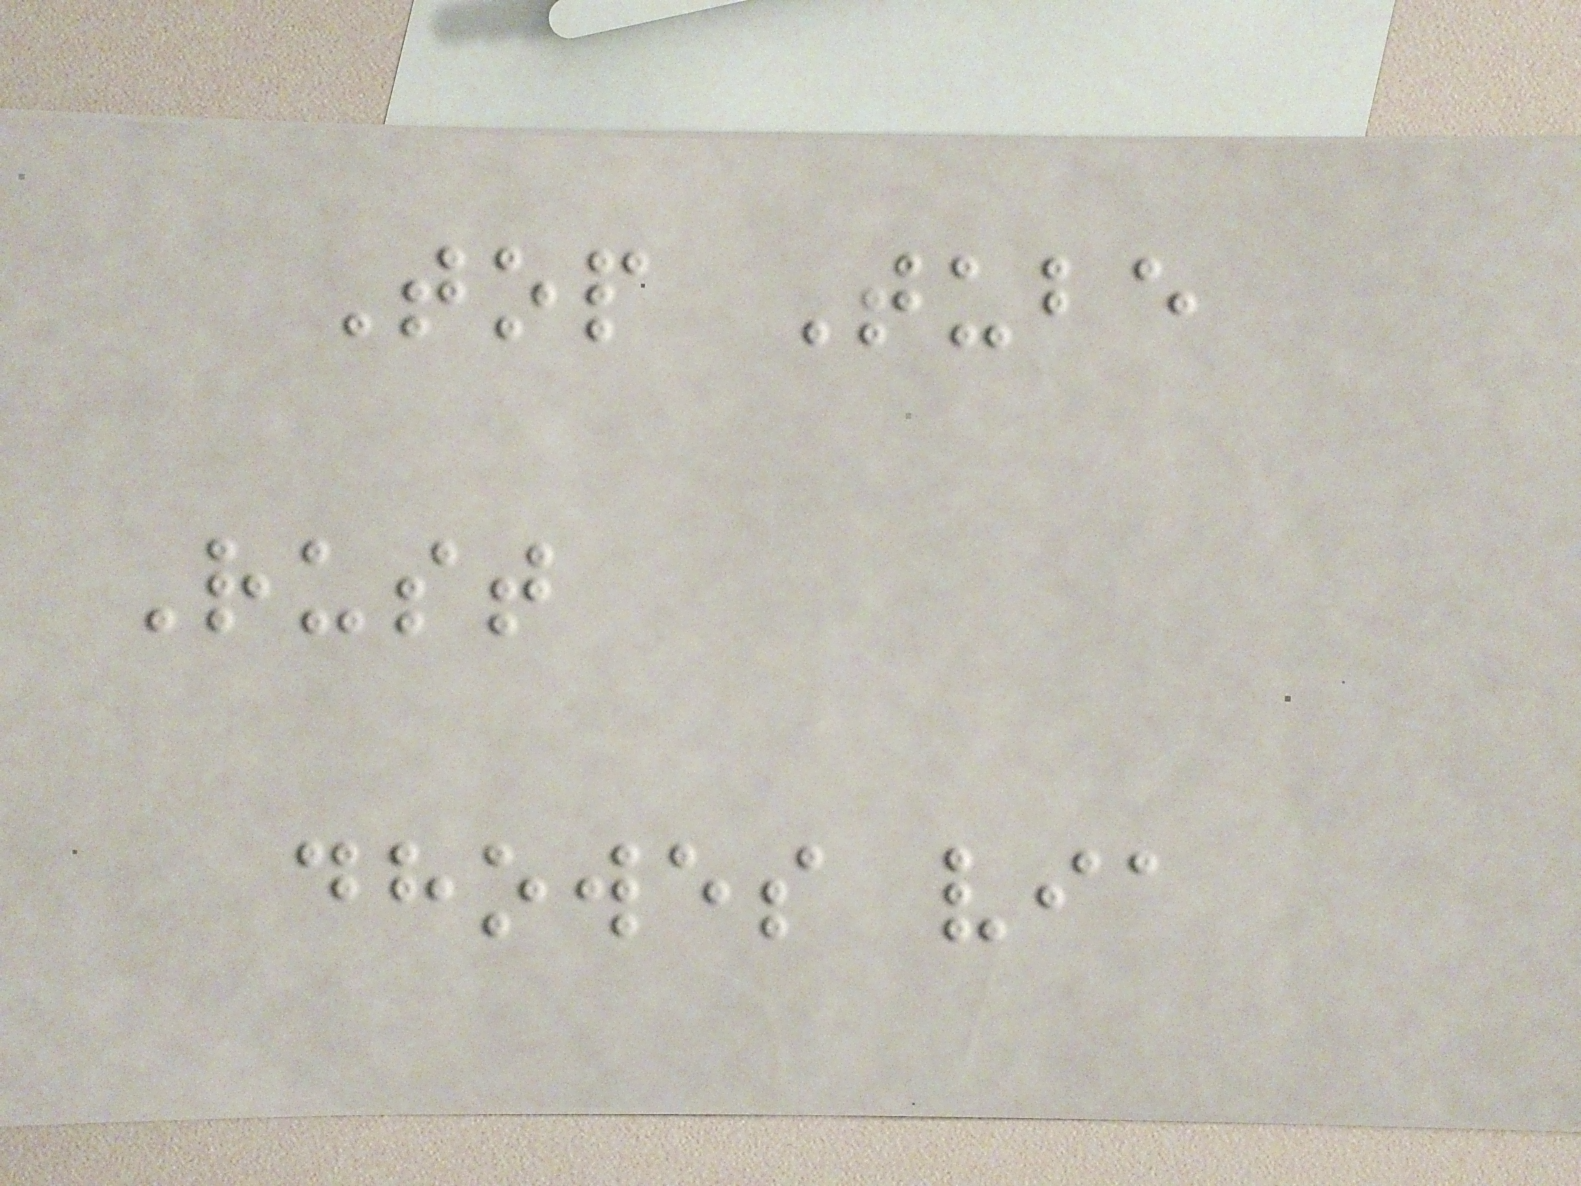Top Tube
Rust
dhowes via
